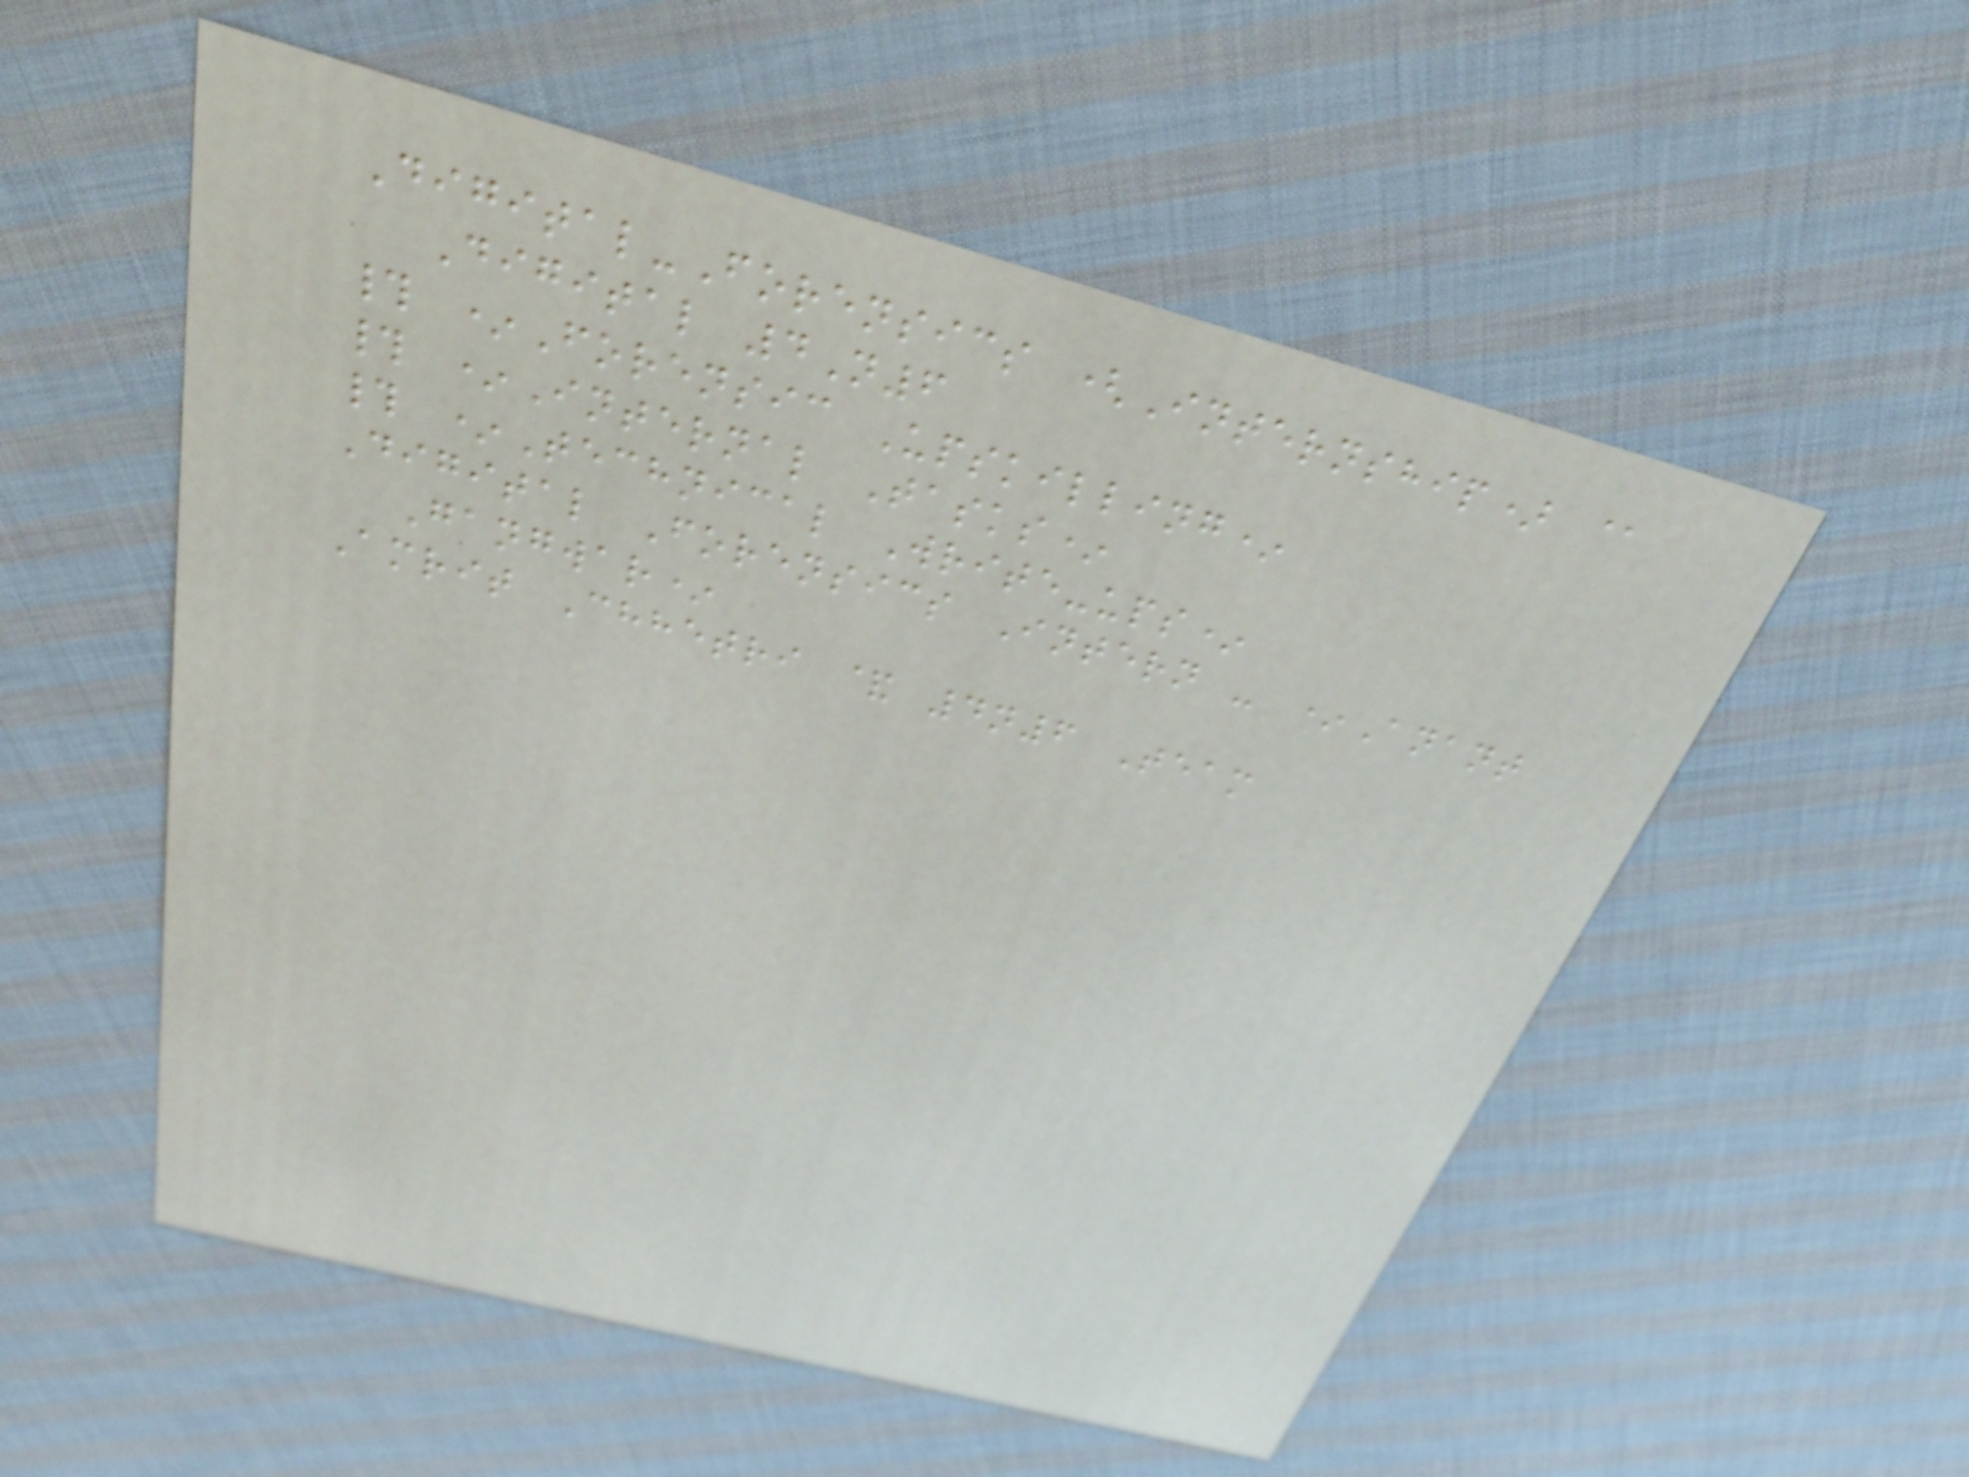Digital-Forensics (Internship) @
Digital 4N6
# *Forensic Upskilling*
# *Internal Tasks*
# *Technical Write-ups*
Digital Forensics Intern - *Anant
Gangwar*
Amrit Chhetri & 4n6 Team
